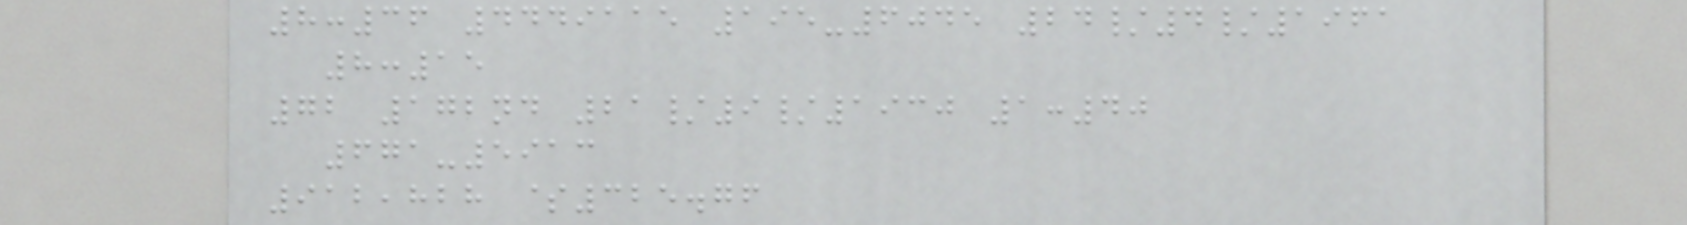8:36 4449115 195-6045 24/4/1961
8:15
72 172nd 21/9/1930 1:40
671-5913
912,828 $325.76
